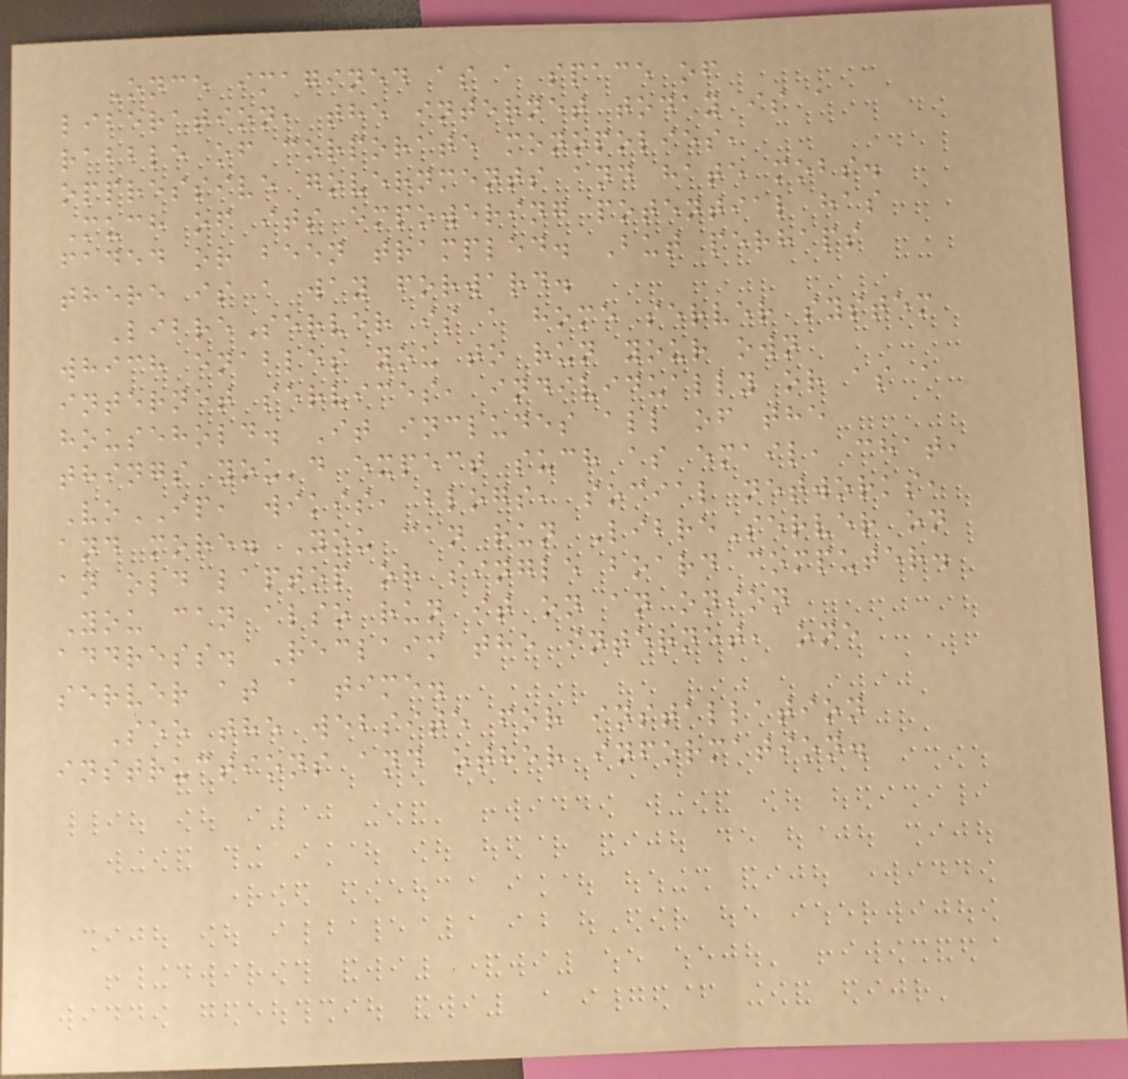Once imagined as a space of
liberation, the internet today is a
rabble of corporate monopolies,
oppressive governments and hate mobs.
Much of its empowering potential has
faded or been trampled. But perhaps
there is a way forward.
LibreServer is a home server system
which enables you to run your own
internet services, individually or as a
household. It includes all of the
things you'd expect such as email, chat,
VoIP, wikis, blogs, social networks,
and more. You can run LibreServer on
an old laptop or single board computer.
You can also run it on an onion
address. Reclaim the internet, one
server at a time.
See the website for installation
instructions and other information.
